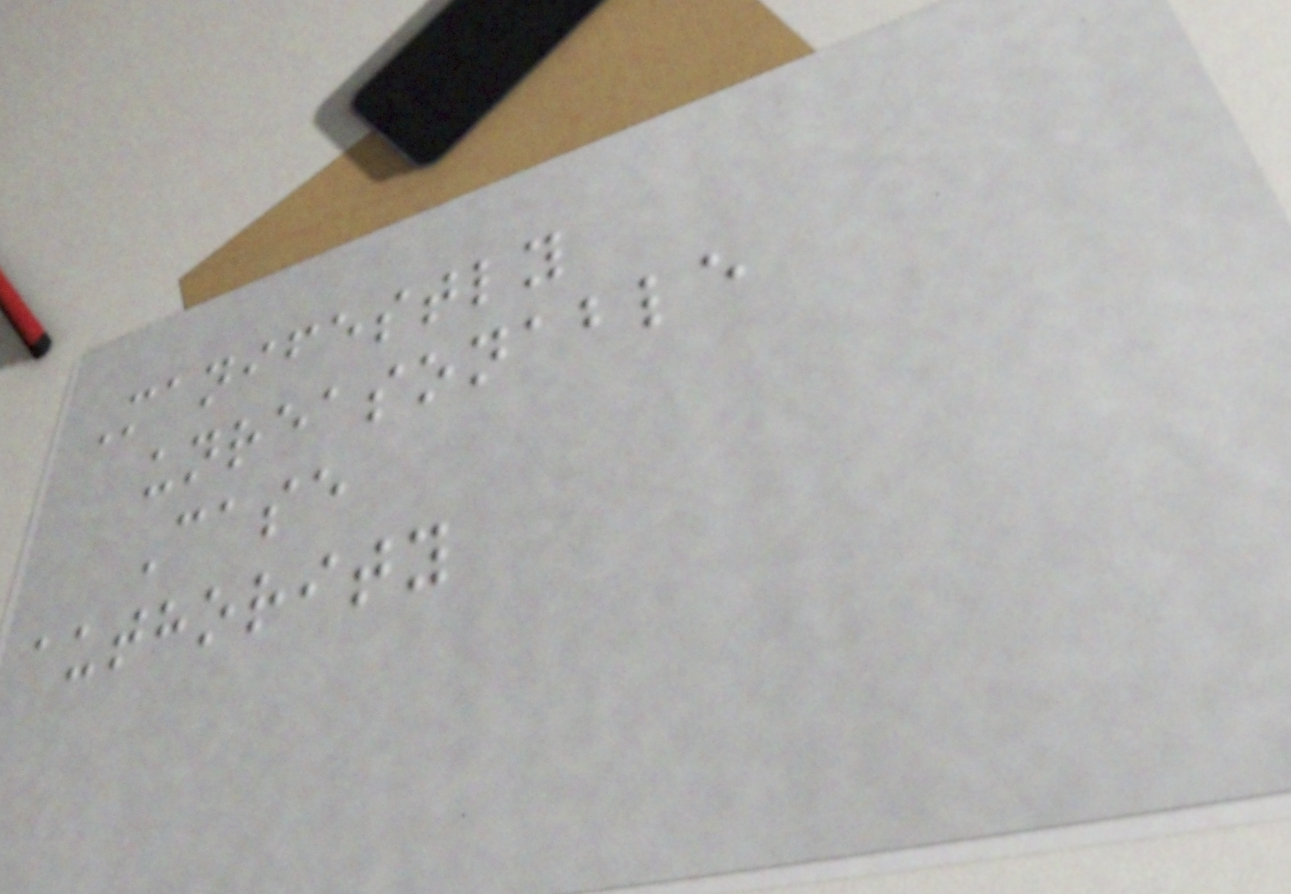Manifestly
unreasonable
Case
authority
